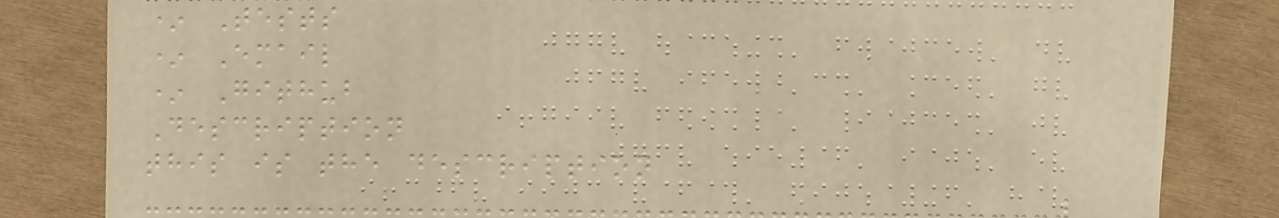* Tests
* Email
* Github
Description
this is the description
